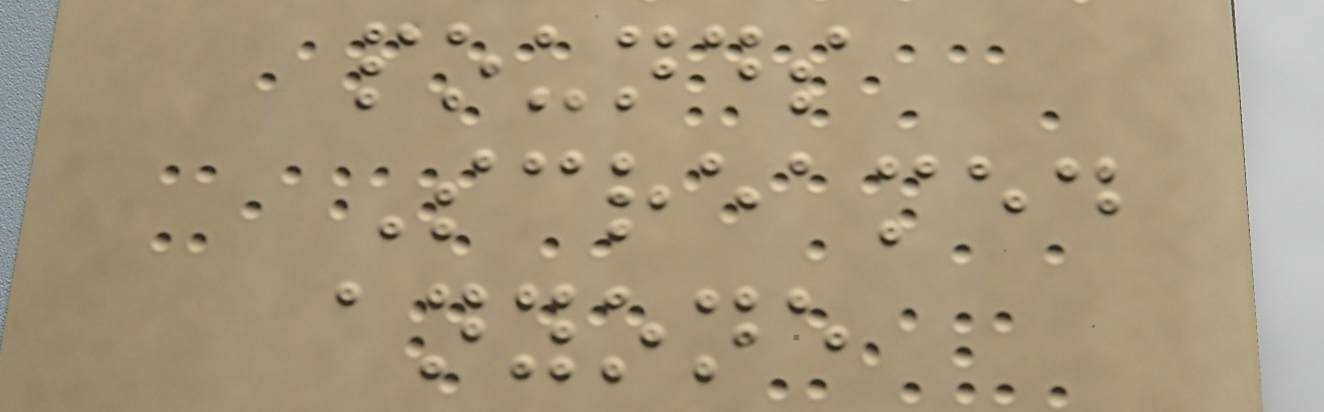pounds
Screamed
anyone
